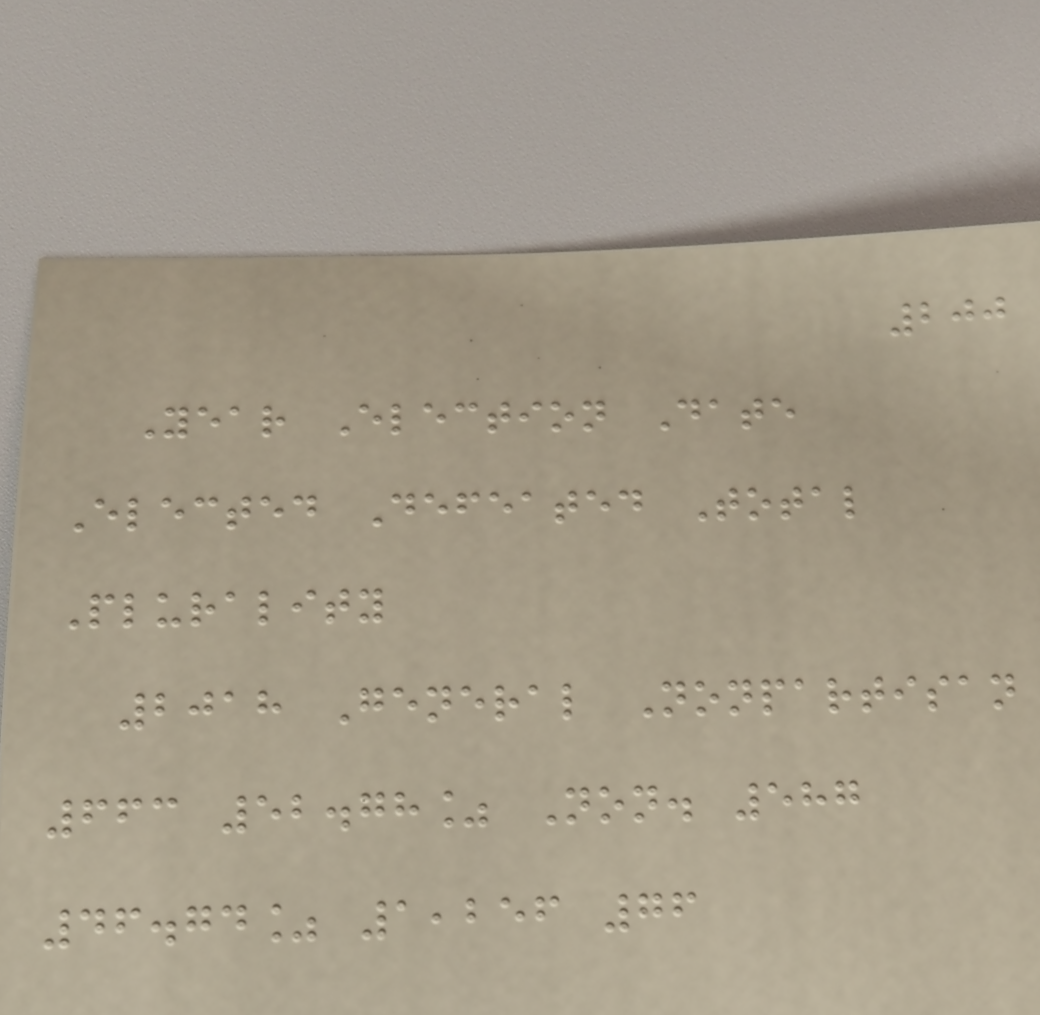200
Year Election Date
Elected Defeated Total
Plurality
2018 General Nonpartisan
663 52.78% Non. 587
46.74% 1,256 76
